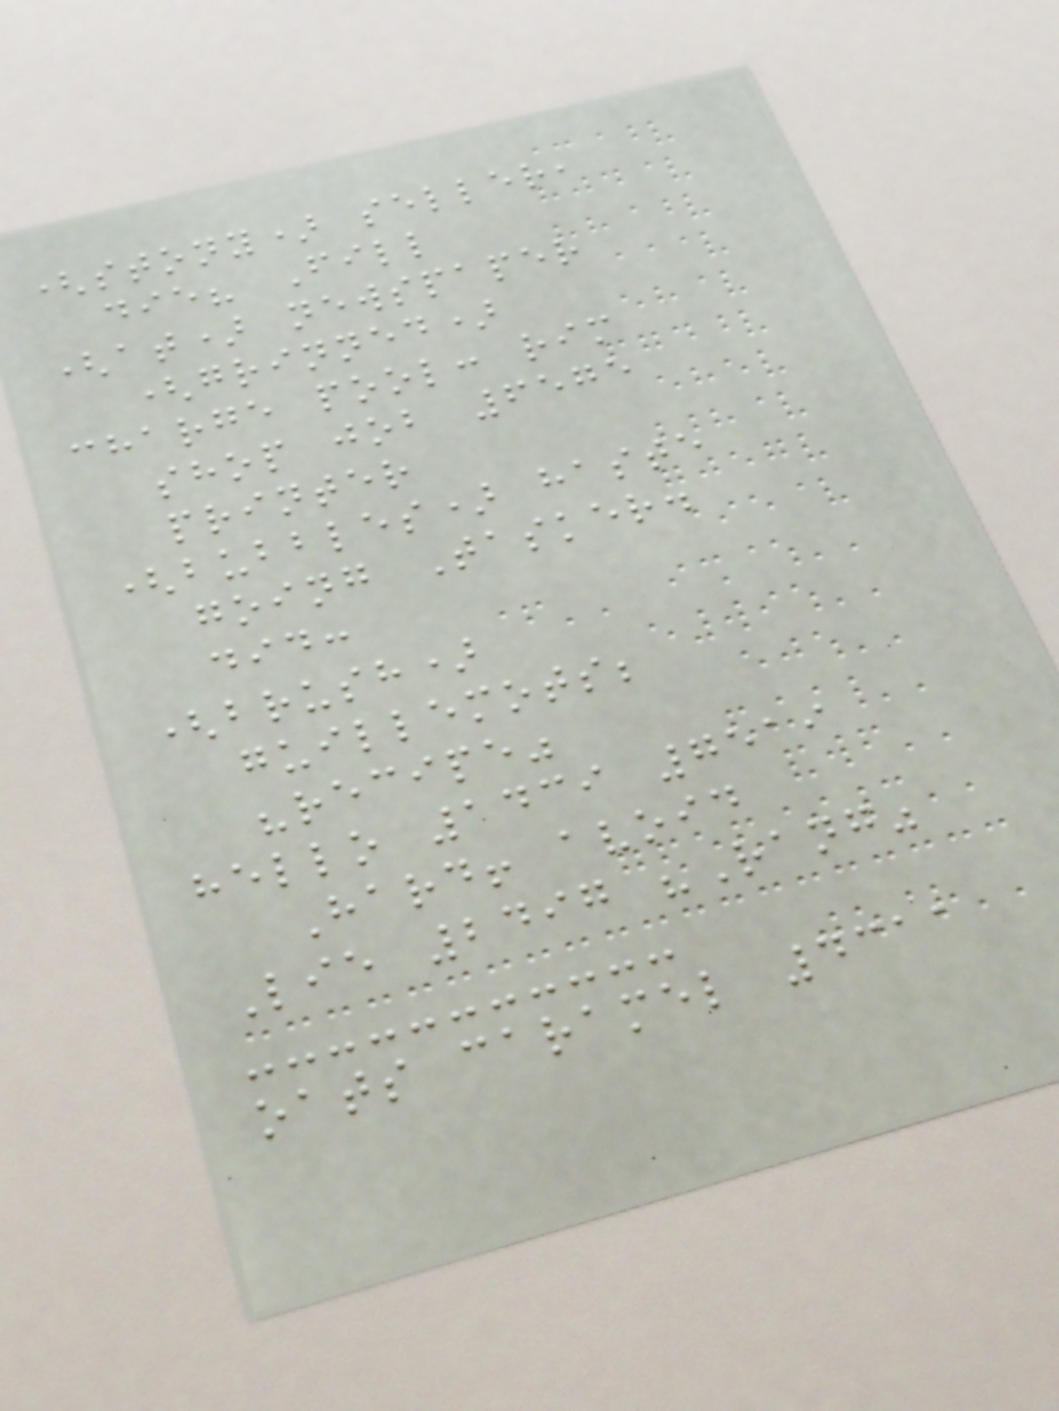(stony) seller,
die? Fill
(at) newspaper
(grinned)
charge pool: rim
shop job 6575
printer
(bubbles) haste
going Tasker.
did:
(brush)
guillemots;
"recipe"
hello 1439 7519
Hard! avoid
Lie 2497 "Rang"
oats caramel 4311
